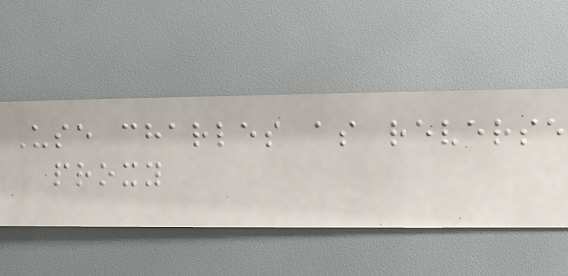Use charles as reverse
proxy
